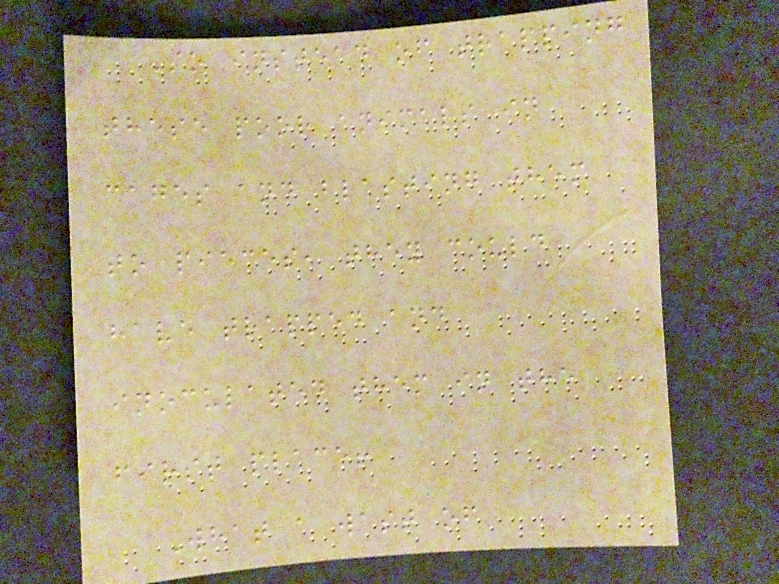So instead of trapping
these poor animals in
cages and blasting them
to pieces, they could
have trapped and
inoculated them in the
first place!
What a wast of
